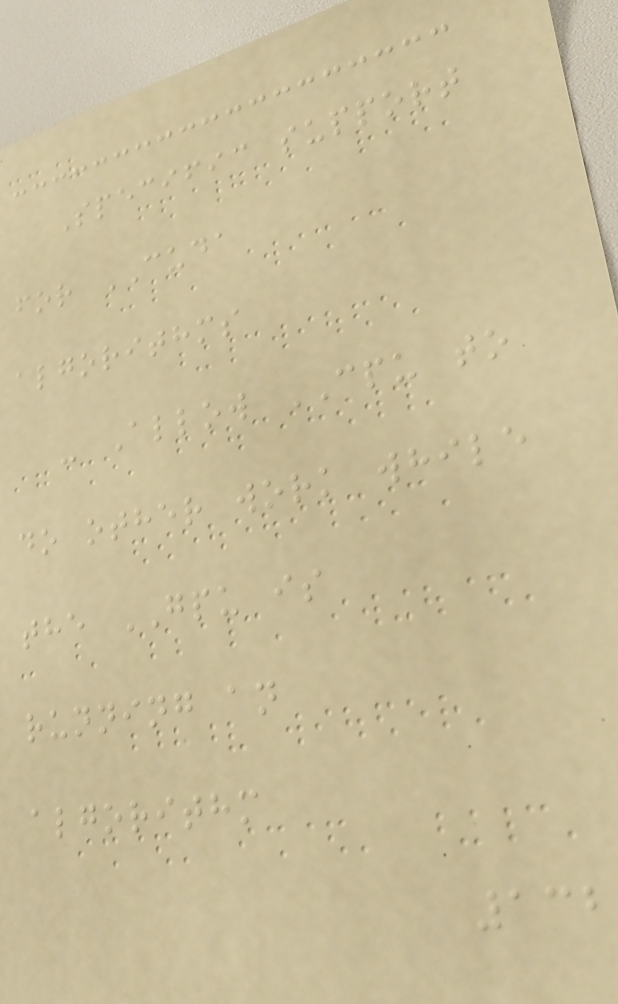Specific support
for CUDA
algorithms
- Allow CPU to
do other work while
the GPU is
running an
algorithm
132
